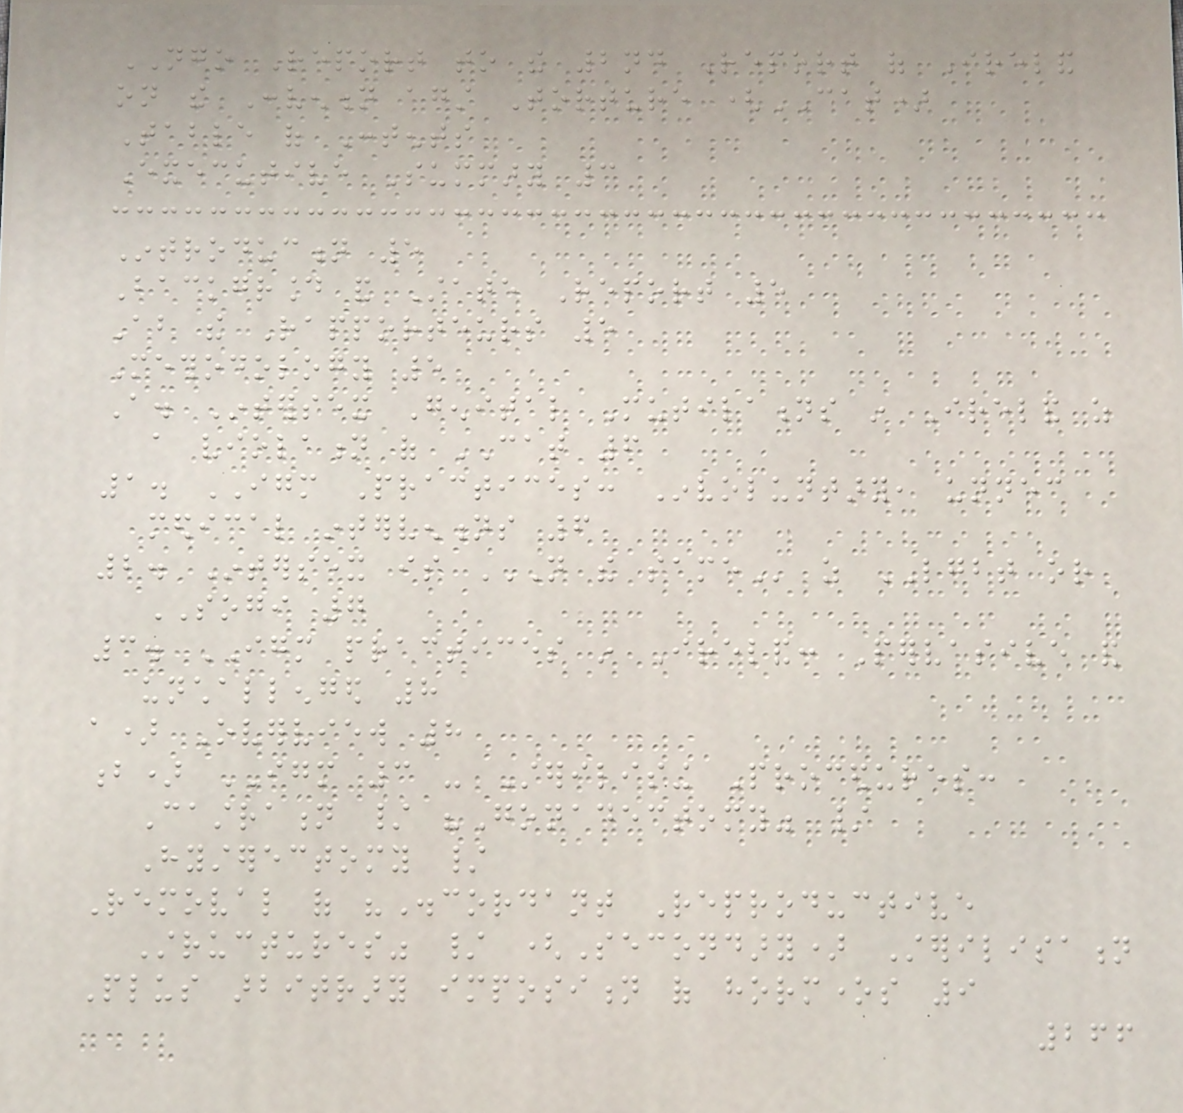NGO Report to the 2nd Report of Ireland
on the Convention against Torture (CAT)
Table of Contents
Executive Summary 3
Introduction 5
Background and State Report 5
About the Rapporteurs 5
Methodology 5
A. Intersex Genital Mutilations in Ireland as
a violation of CAT 6
1. IGM Practices: Involuntary, unnecessary
medical interventions 6
2. Intersex is NOT THE SAME as LGBT or
SOGI 7
3. IGM practices in Ireland: Pervasive and
unchallenged 8
a) Overview 8
b) IGM 3 - Sterilising Procedures:
Castration / "Gonadectomy" /
Hysterectomy /
Removal of "Discordant Reproductive
Structures" / (Secondary) Sterilisation
Plus arbitrary imposition of hormones 9
266
